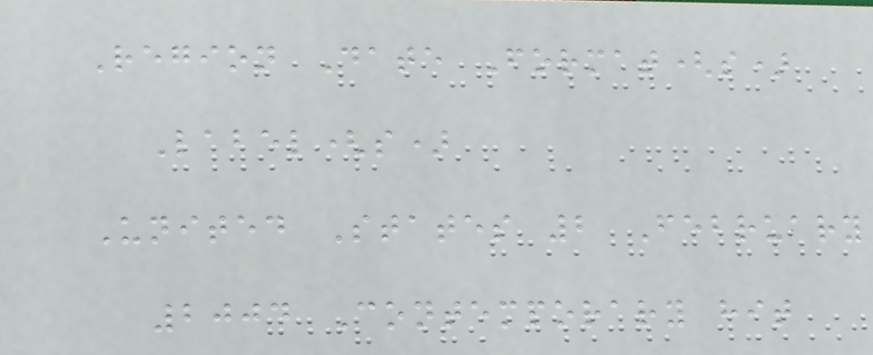Region Date Format(s)
Label(s)
United States 2 February
2004 Contemporary hit
